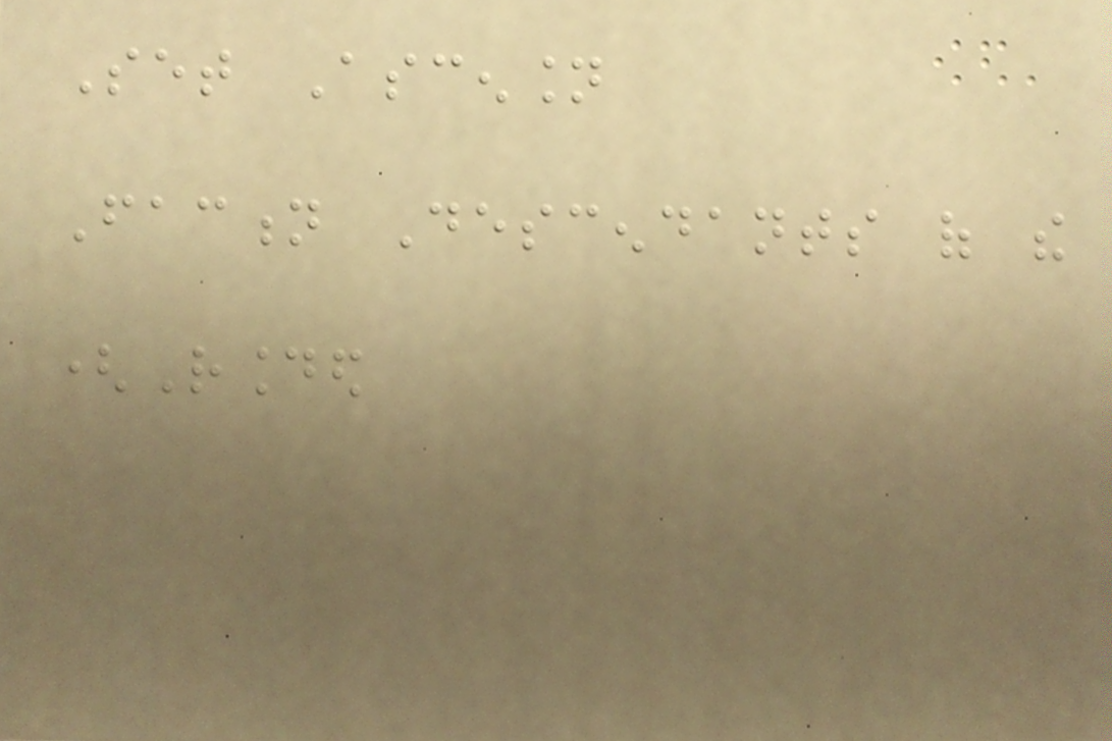Set Ascension
Faction Descendants of the
(Rounded
